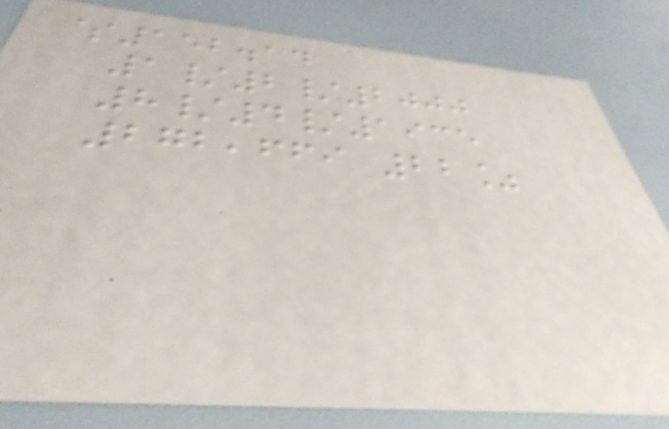$152.14
1/2/2000
8/4/1935
272,669 22%
